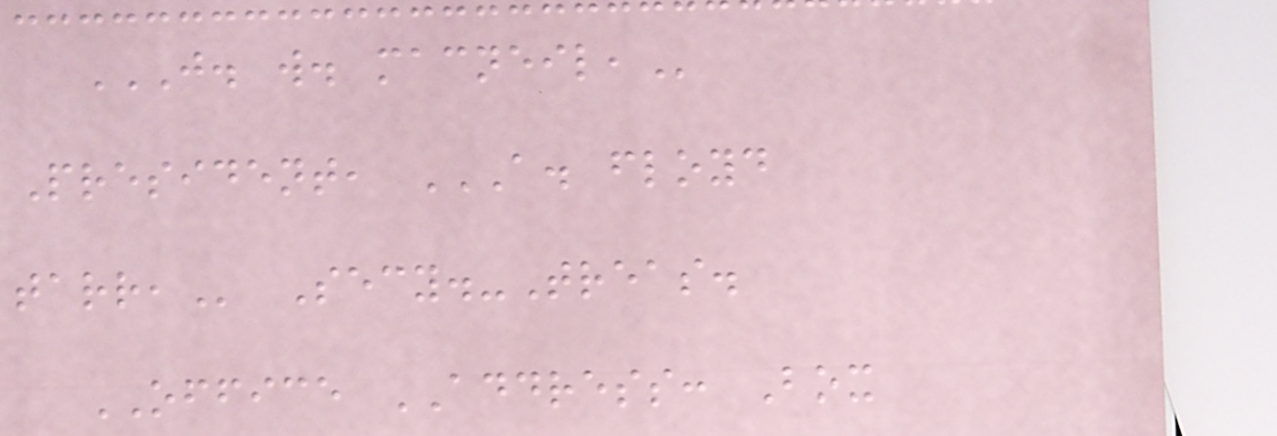J. W. MACNEIL,
President, A. FLOYD
TARR, Secy.-Treas.
OFFICE ADDRESS: Box
